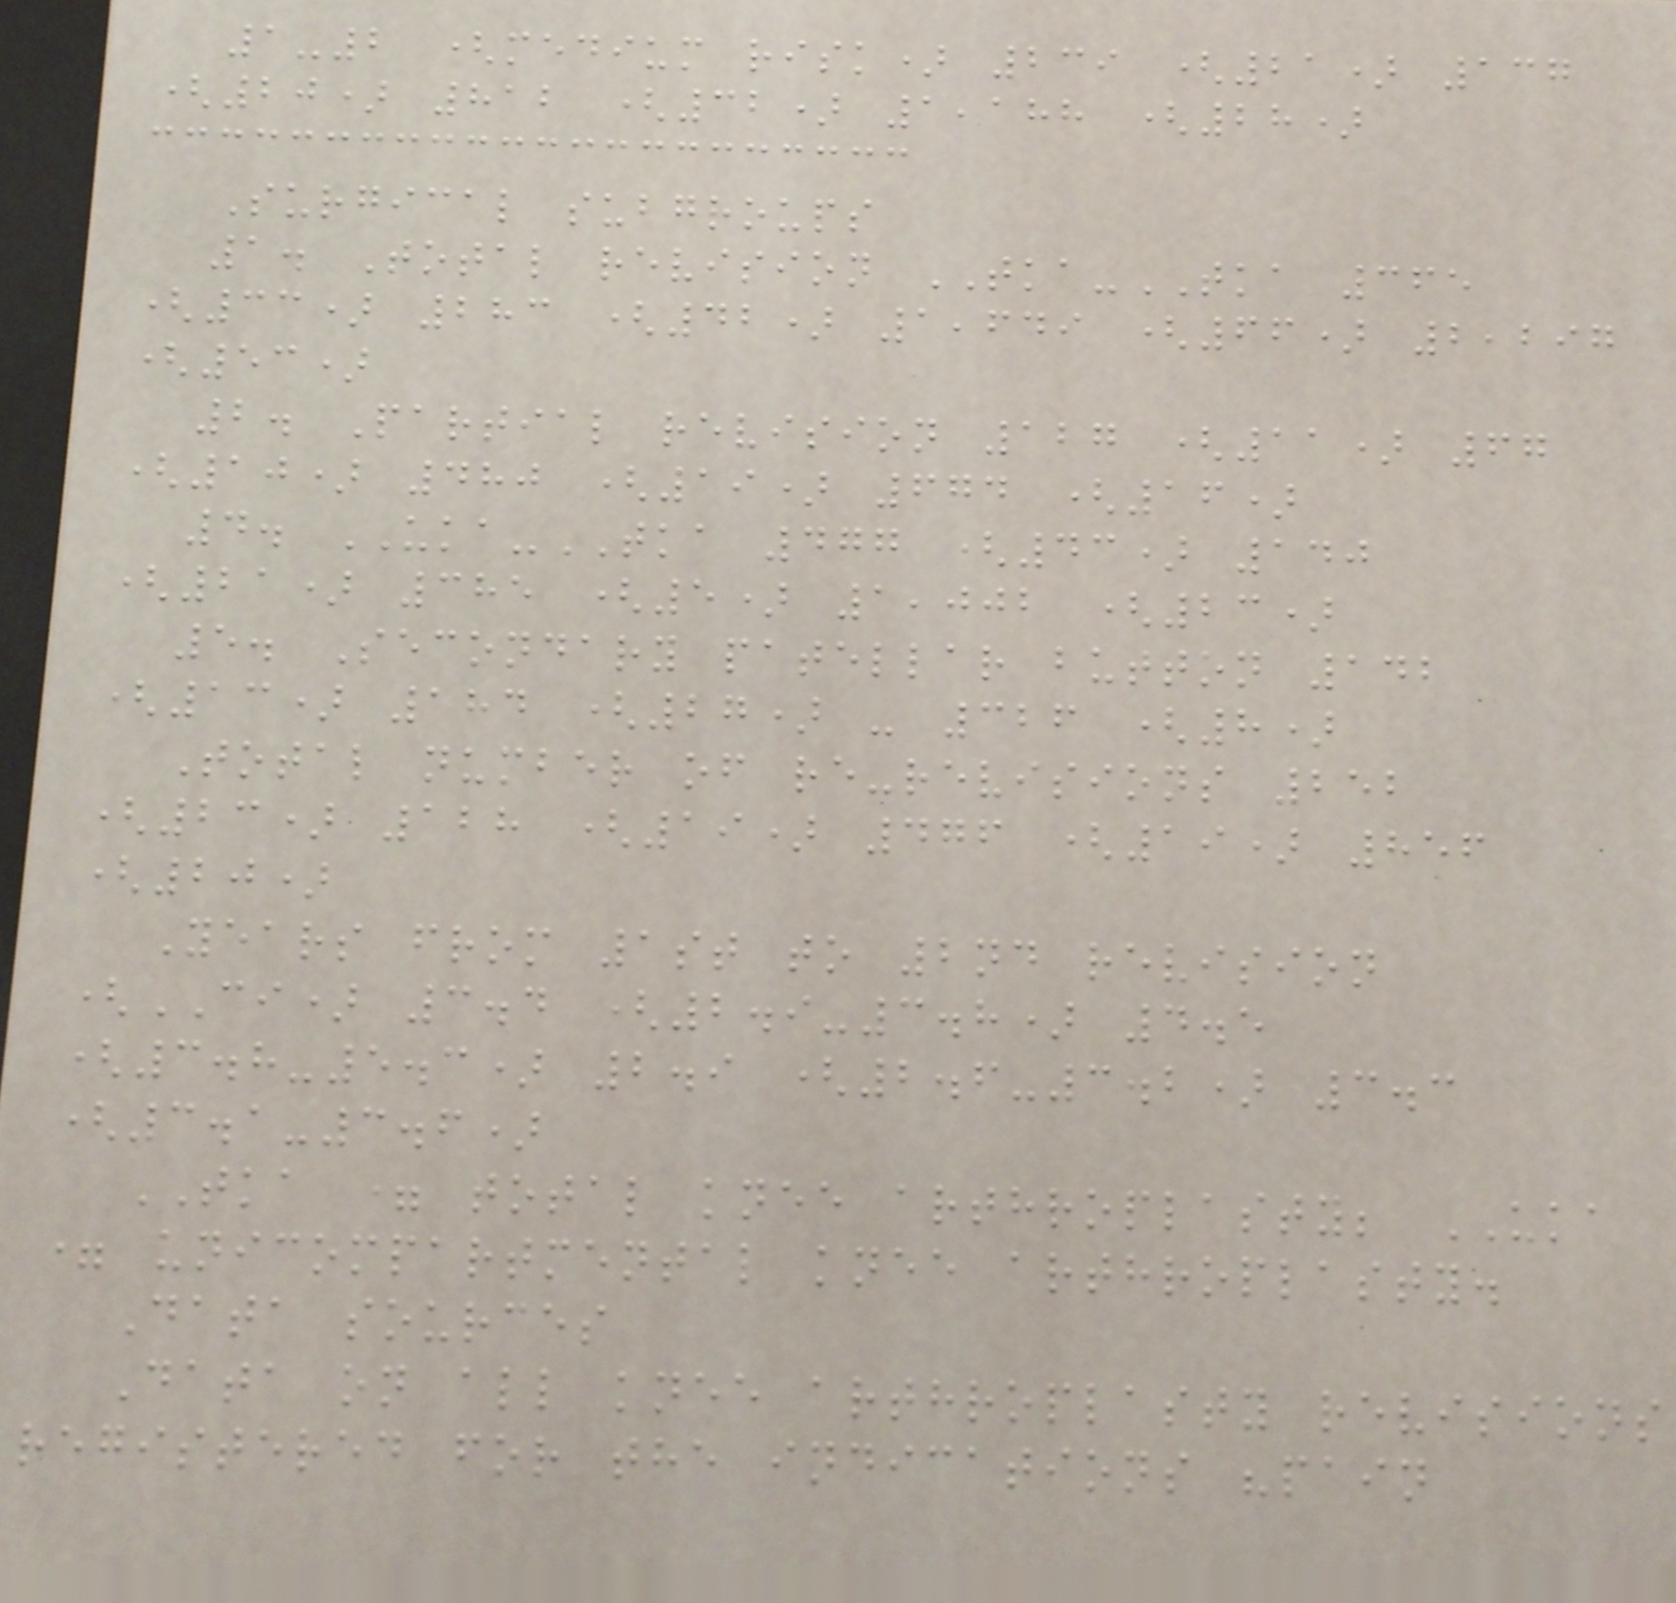1-2 (medium risk) 239 (21) 137
(20) 812 (32) 1,188 (28)
Surgical subgroups
1. Total revision TKA-TKA 365
(33) 283 (42) 1,649 (66) 2,297
(53)
2. Partial revision 127 (11) 67
(10) 480 (19) 674 (16)
4. UKA-TKA 477 (43) 140
(21) 385 (5) 1,002 (23)
5. Secondary patellar button 142
(13) 184 (27) - 326 (8)
Total number of re-revisions 252
(23) 128 (19) 476 (19) 856
(20)
Years from 1st to 2nd revision
(CI) 3.4 (2.9-3.8) 4.5
(3.8-5.3) 2.9 (2.6-3.2) 3.3
(3.1-3.6)
TKA = total knee arthroplasty; UKA
= unicompartmental knee arthroplasty.
Data sources
Data on all knee arthroplasty revisions
registered for the indications "pain
